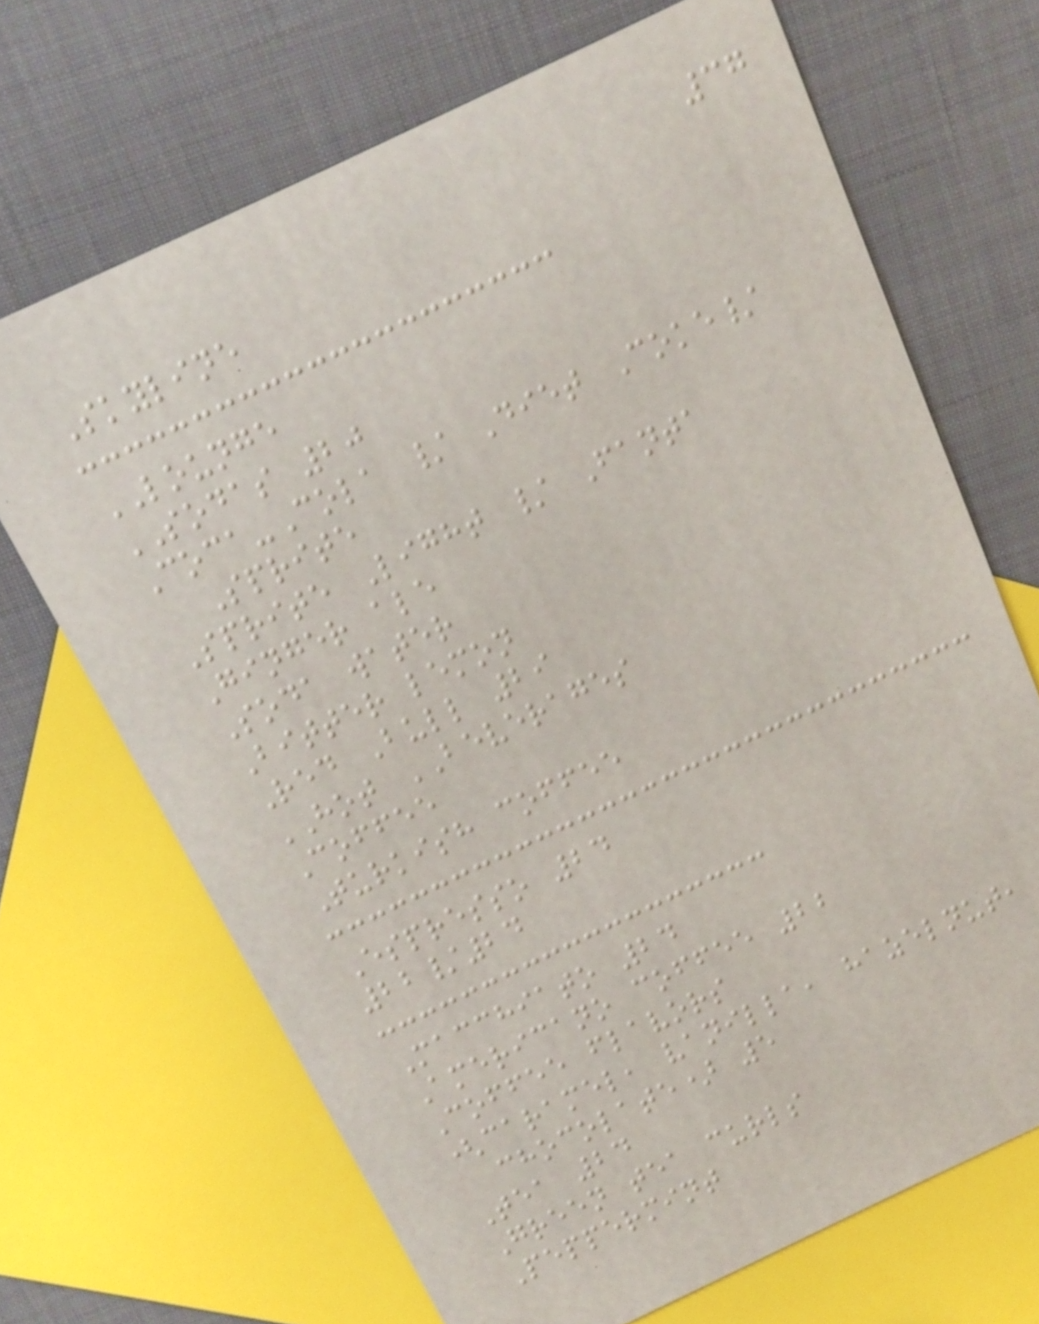37
Skyline
LOUNGE
SODAS 20
Coca-Cola / Diet Coke/
Sprite
Sprite Light / Fanta
Ginger ale
Soda water
Bitter lemon
Red Bull 29
HOT BEVERAGES
Coffee
Turkish coffee
Espresso 24
22/24
Macchiato 24
Americano coffee 22
Coffee flavors
(caramel, vanilla, hazelnut,
chocolate) 5
Tea 24
Green tea curls
Peppermint
